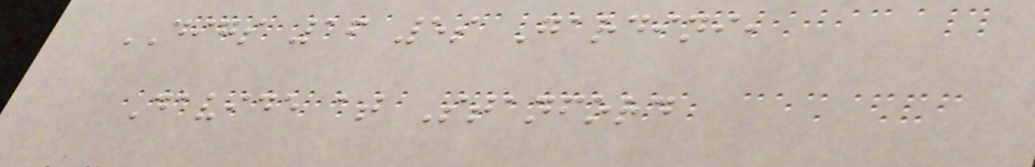DIGS 16 5s Gardini,
Davide at Stanford
